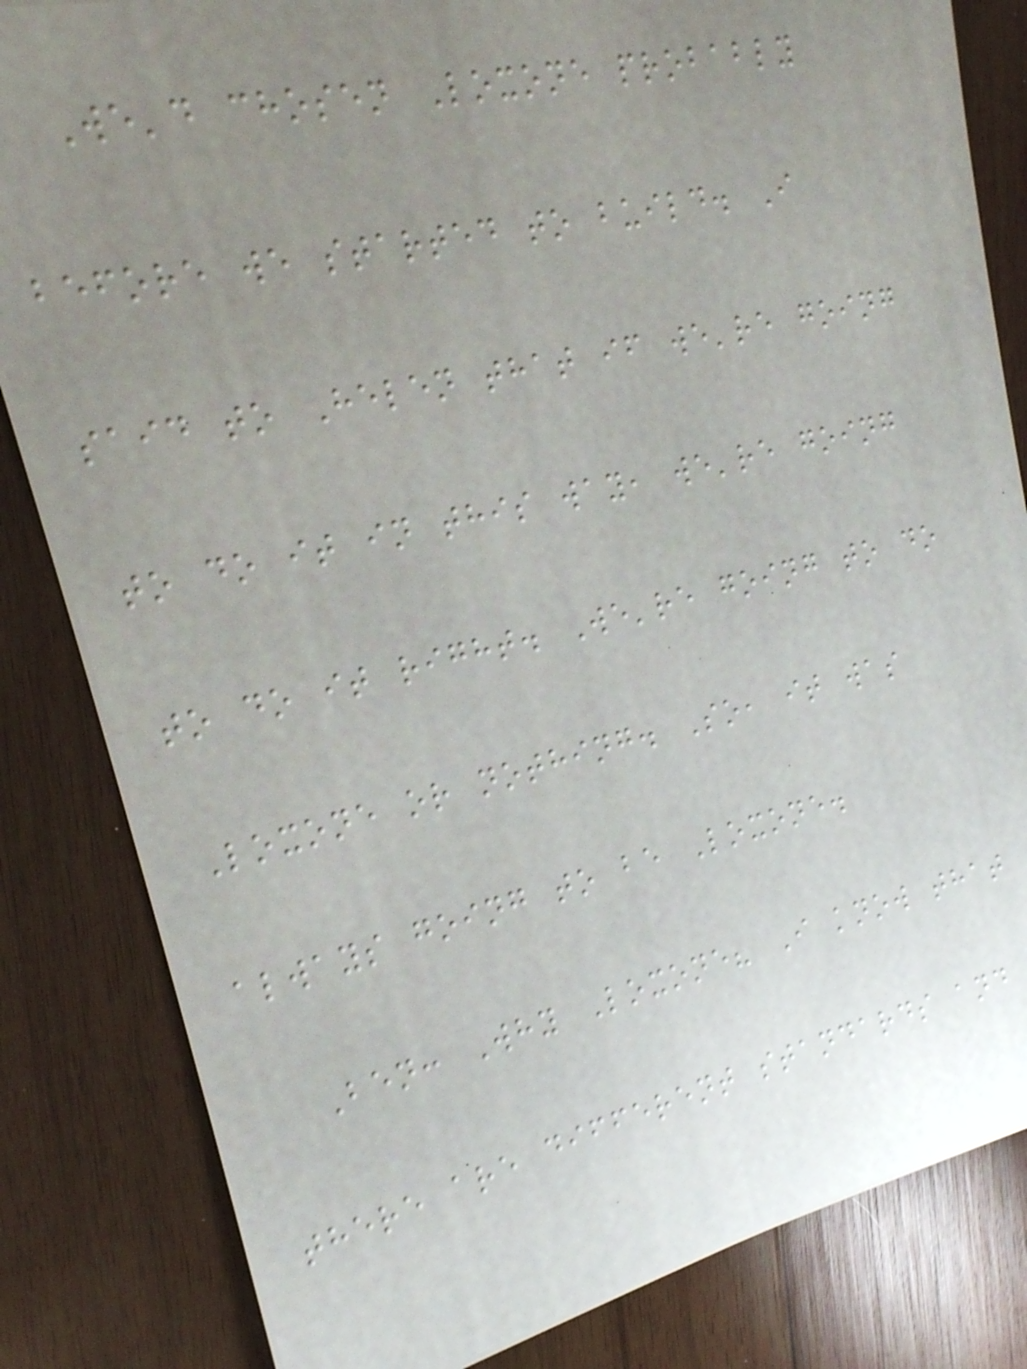We'd chosen Loxone probably
before we started to build. I
said to Helen that if we're going
to do it in this way, we're going
to do it right. We're going to do
Loxone or nothing. So, it was
always going to be Loxone.
Ben: Why Loxone? I know that
there are different standards and
